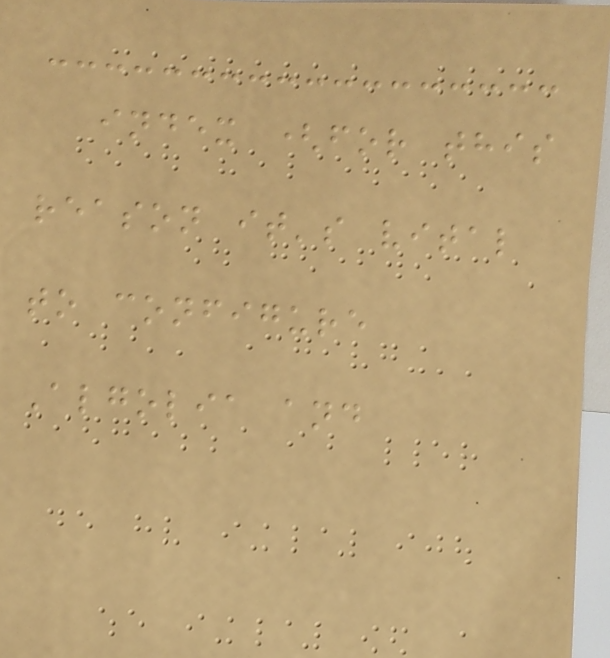index (for this
reason it's vital
to configure
Algolia and
